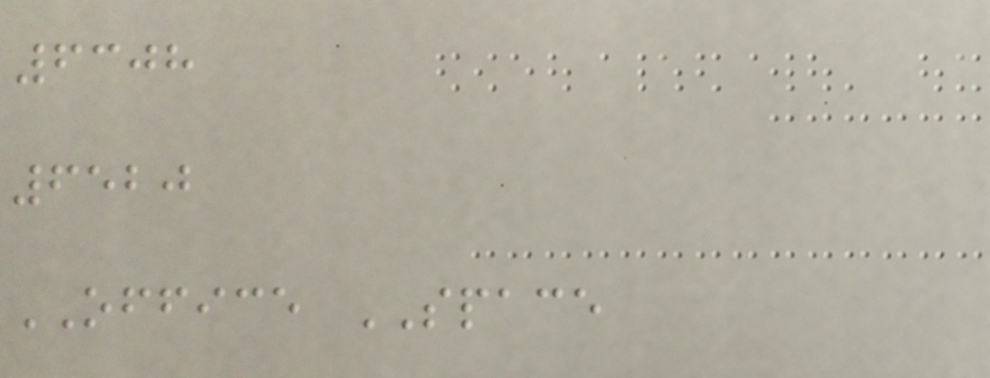6308
6520
OFFICE SPACE
